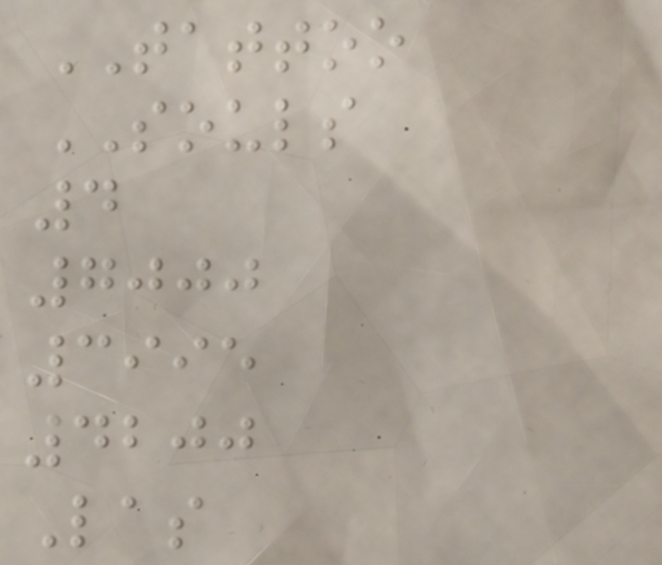TATTOO
SOULS
4
7000
3995
4200
Las
